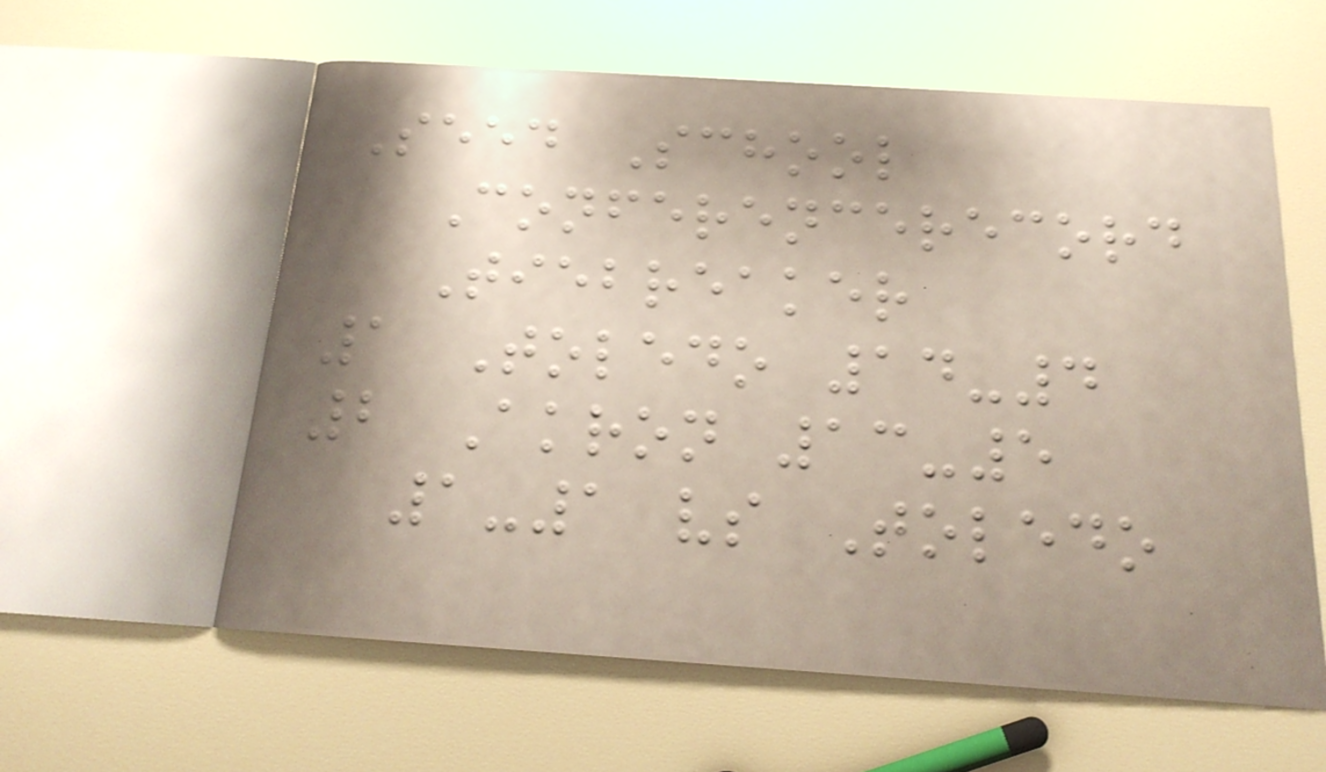Seed School
Conferencerecord
Tiebreaker
1 Toledo 14-4
2 Akron 13-5
1-1 vs Toledo
